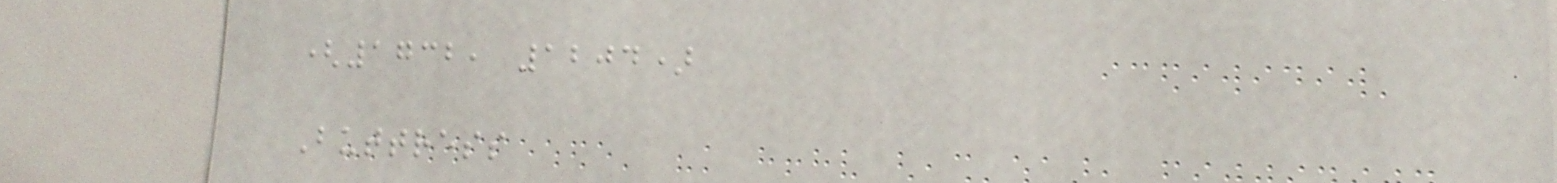(1732, 1204)
Buttress
